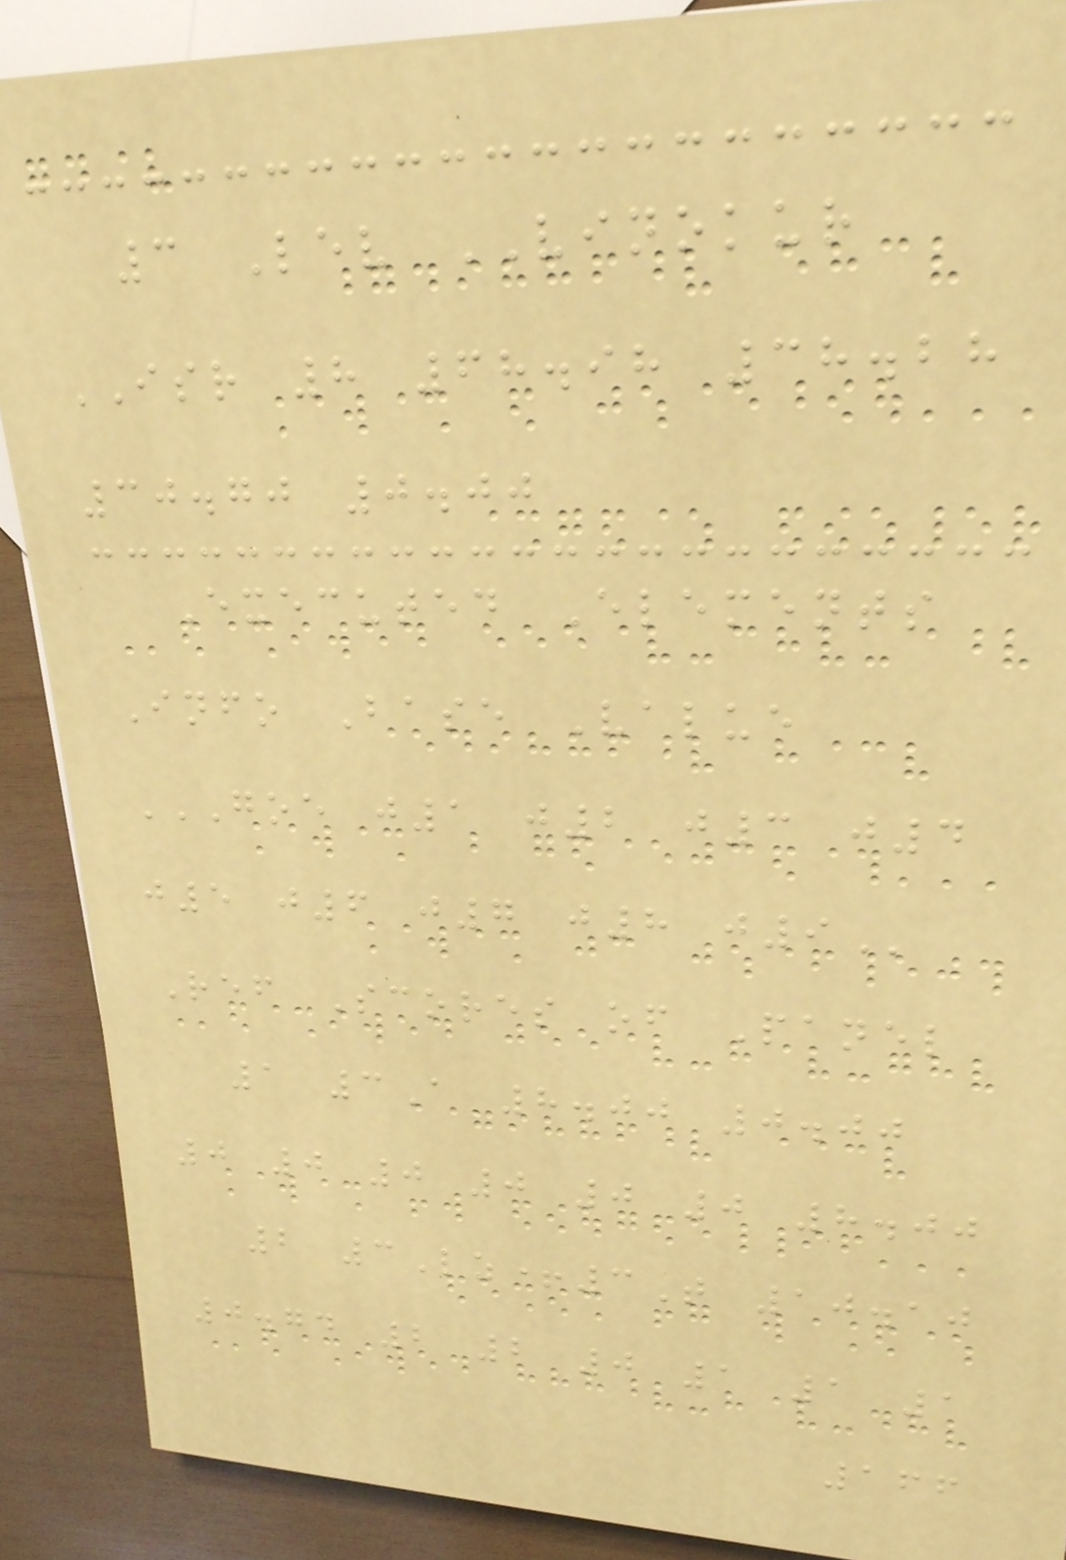3 Lev VINOKUR
ISR 8 68.98 38.28
30.70 0.00
Executed Elements
Info Base Value
GOE J1 J2 J3 J4
J5 J6 J7 J8 J9
Ref Scores of Panel
1 3A 8.00 0.00
0 0 0 0 0 0 8.00
2 3Lz+3T 10.10
0.74 2 2 0 1 1 1
166
